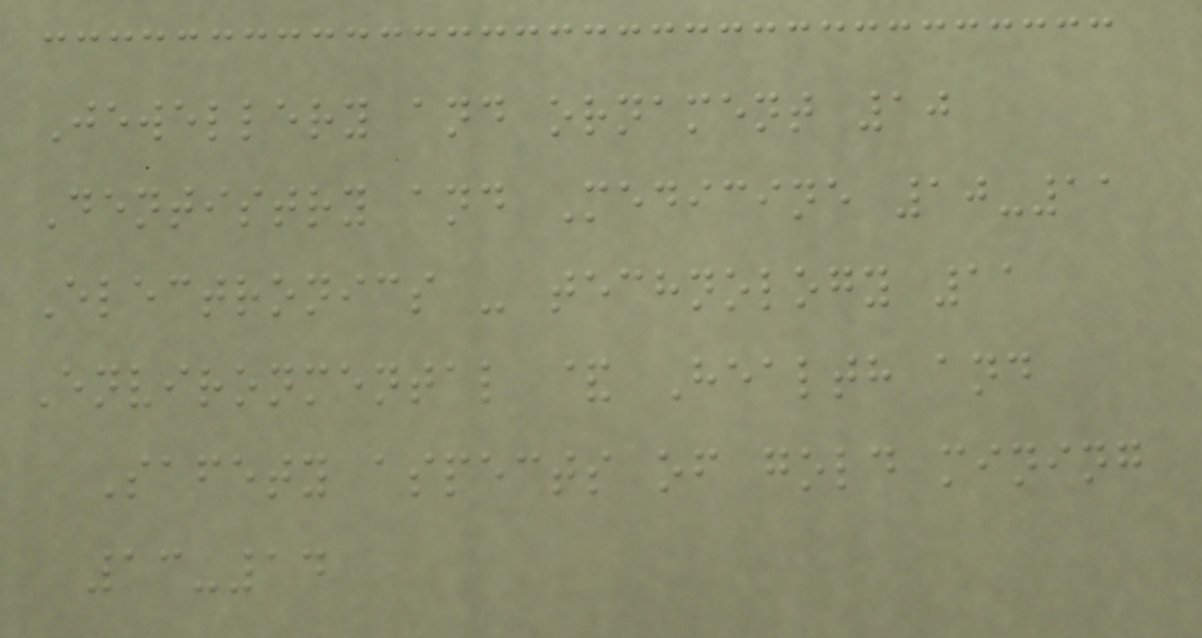Jewellery and ornament 10
Dentistry and Medicine 10-11
Electronics - technology 11
Environmental & Health and
Safety aspects of gold mining
13-14
